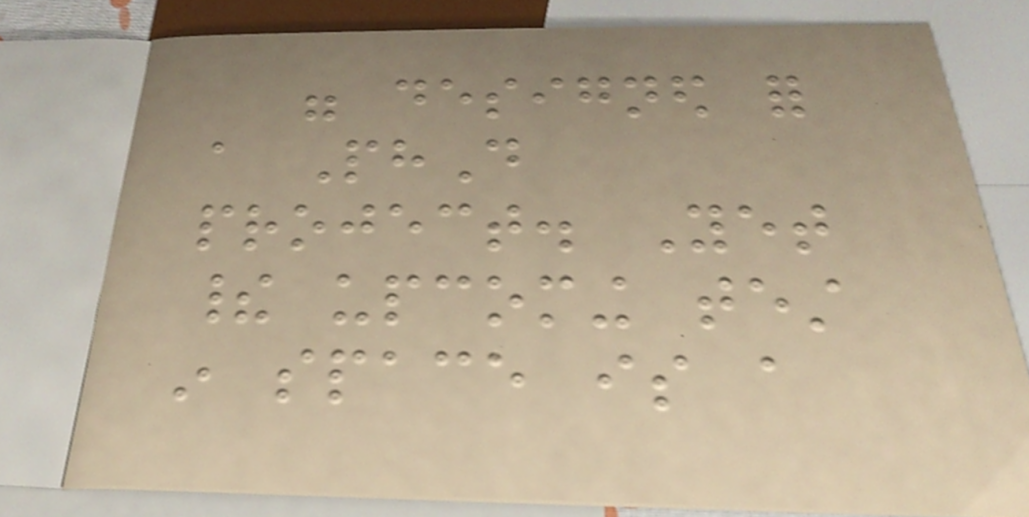were designed for
a PhD
project. Yet
their upcoming test
in space is a
